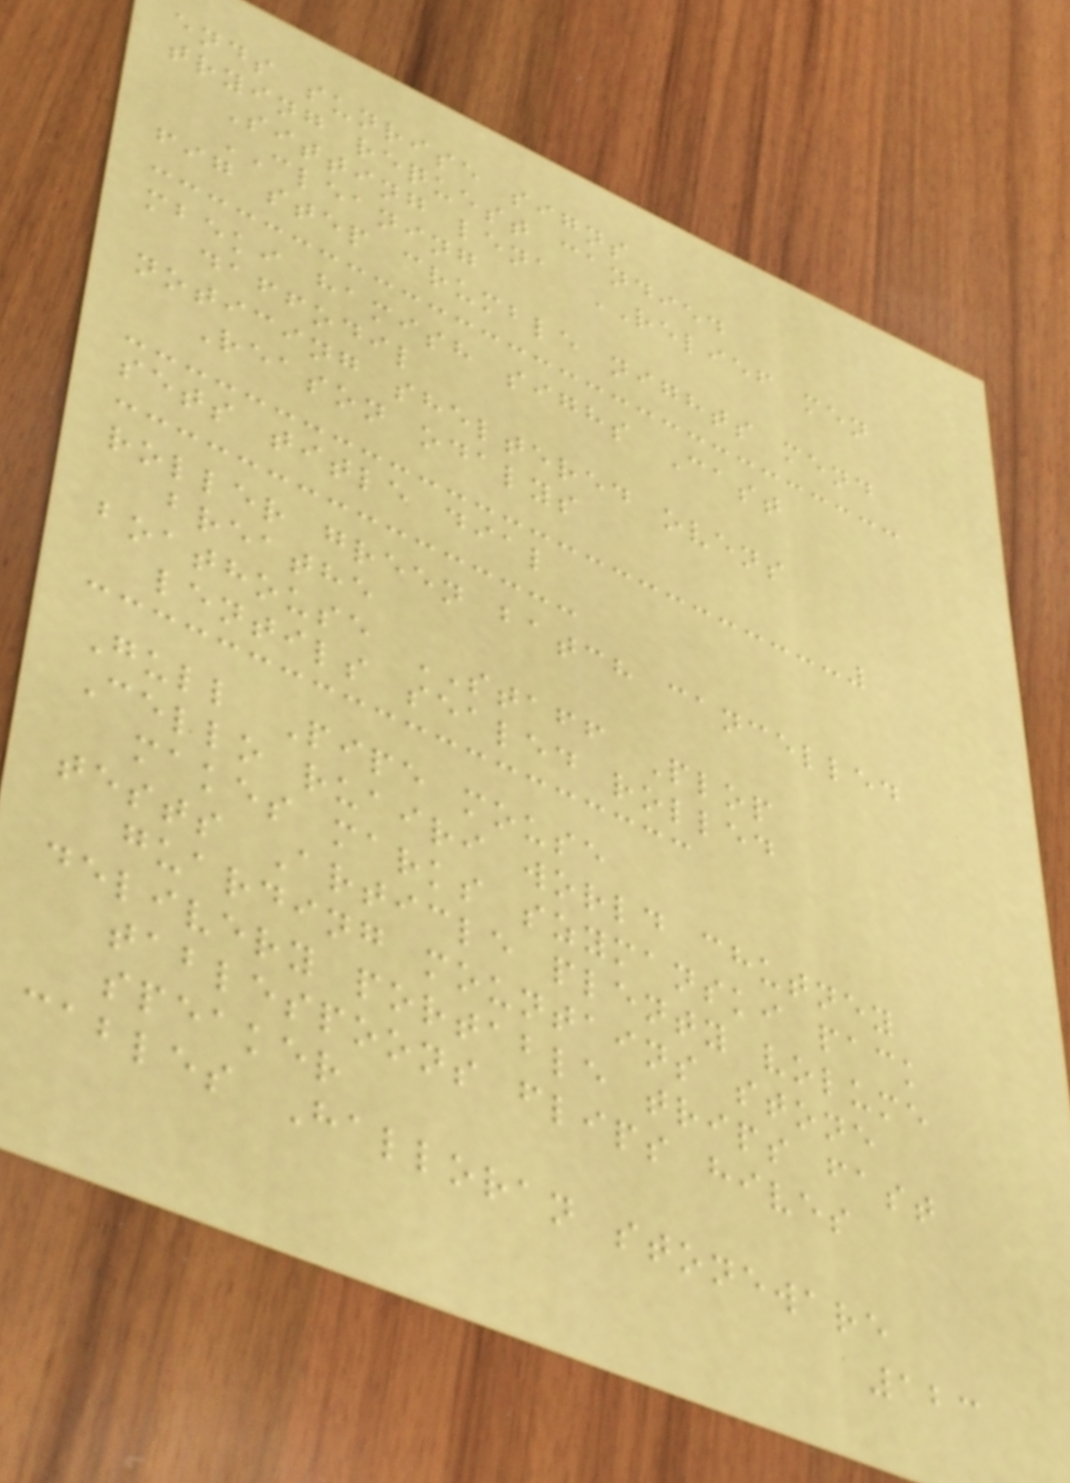ends sunrise signs
trying request candied
Sitting lena RELIEF men
CLEANING
fig step crumble nights mend
mbeki hamish sighs Cast
daffodil
noticing sheltered ovens
Reason odalys
sets title dial
roller green batch cancelled
breathe
boathouse STAFF Plop
lentils sealed rolled
Gull Pipe mouse
Cello ruairi world chutney
makes marks szymanski pack
tests Article plenty volume
guarding mountains stone
delivery portable trips fast
tablespoons flips hives
speaker
cables Halloran stoneware
123
